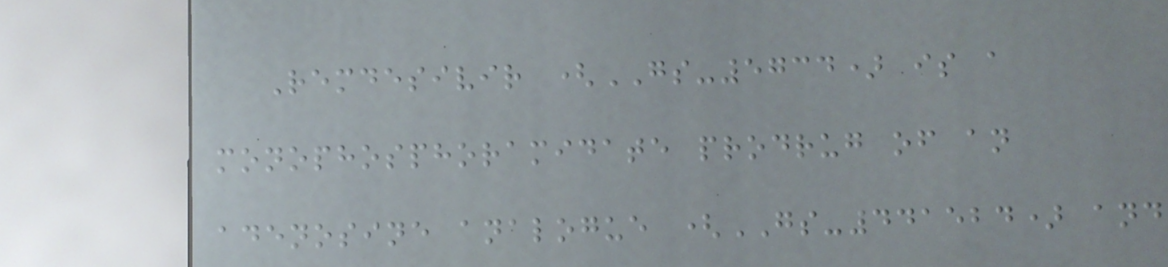Remdesivir (GS-5734) is a
monophosphoramidate prodrug of an
adenosine analogue (GS-441524) and
